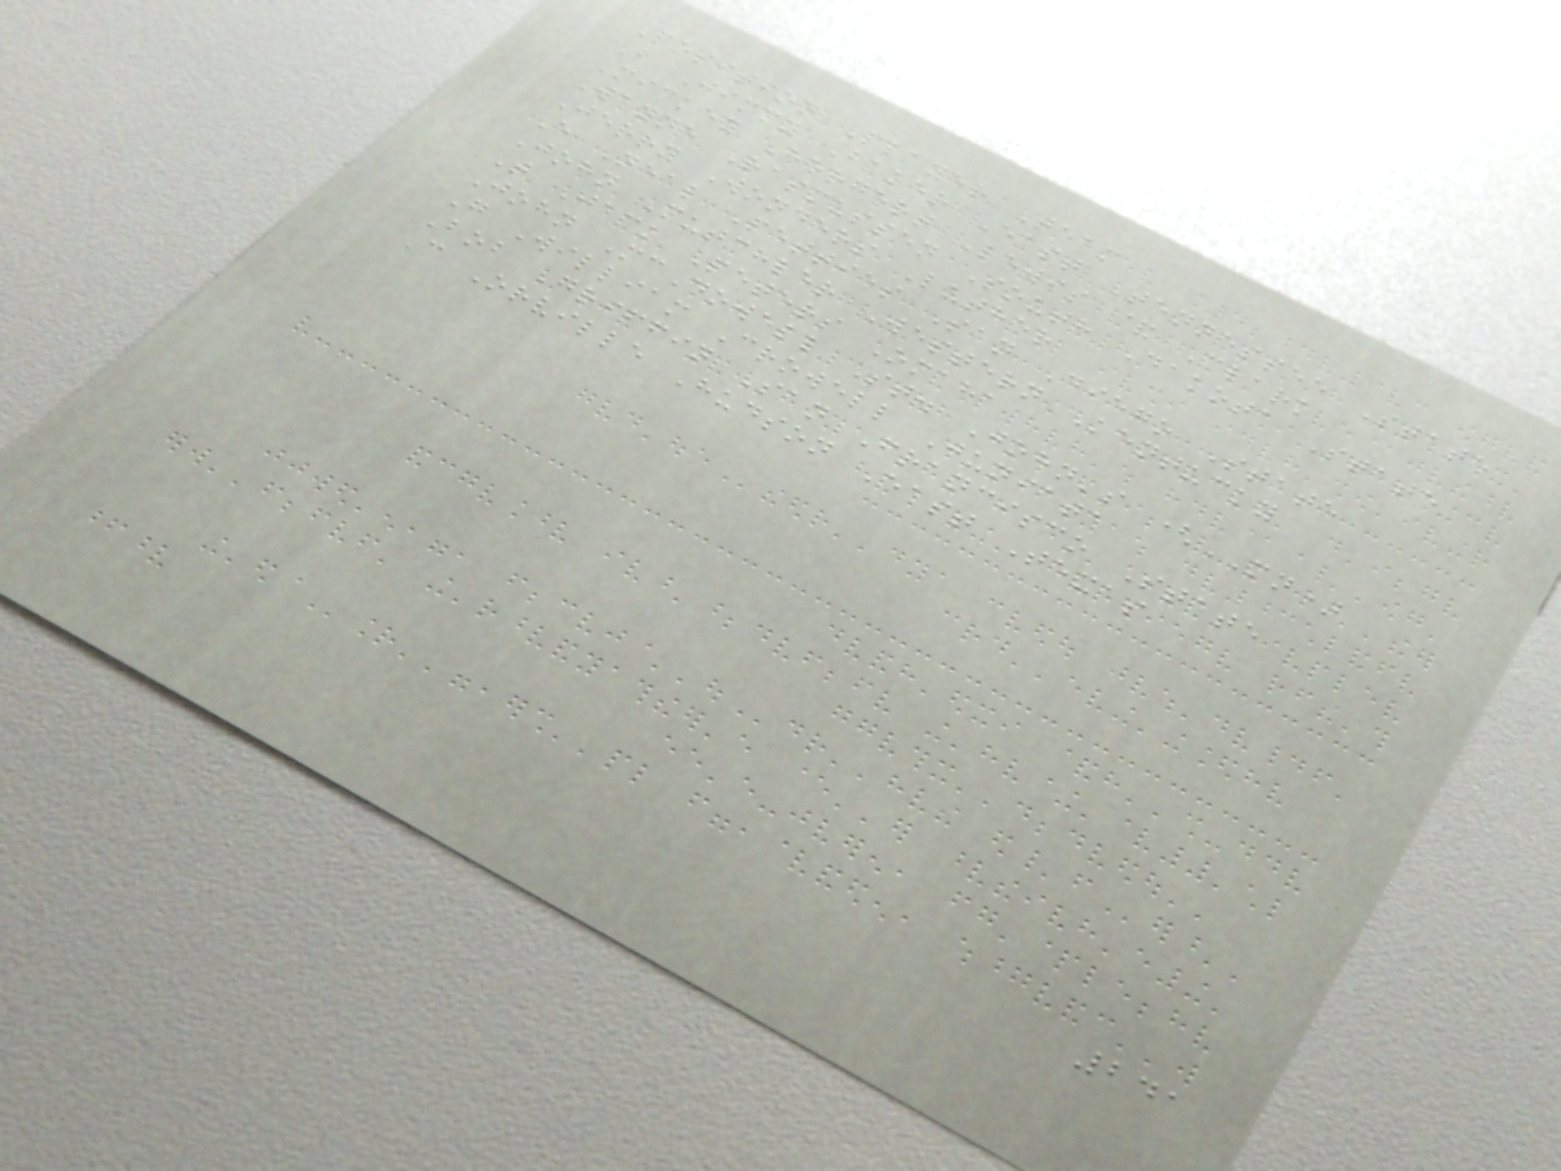Position Player Team
B Jimmy Baker East Tennessee State
Mickey Hergert Lewis & Clark
Wayne Rasmussen South Dakota State
Jerry Wonders Luther
E Neal Petties San Diego State
John Mutchler Western Kentucky
T Jack Peters Omaha
John McDowell St. John's (MN)
G William Crowell Juniata
Bob Griffin San Francisco State
C Orville Hudson East Texas
241
